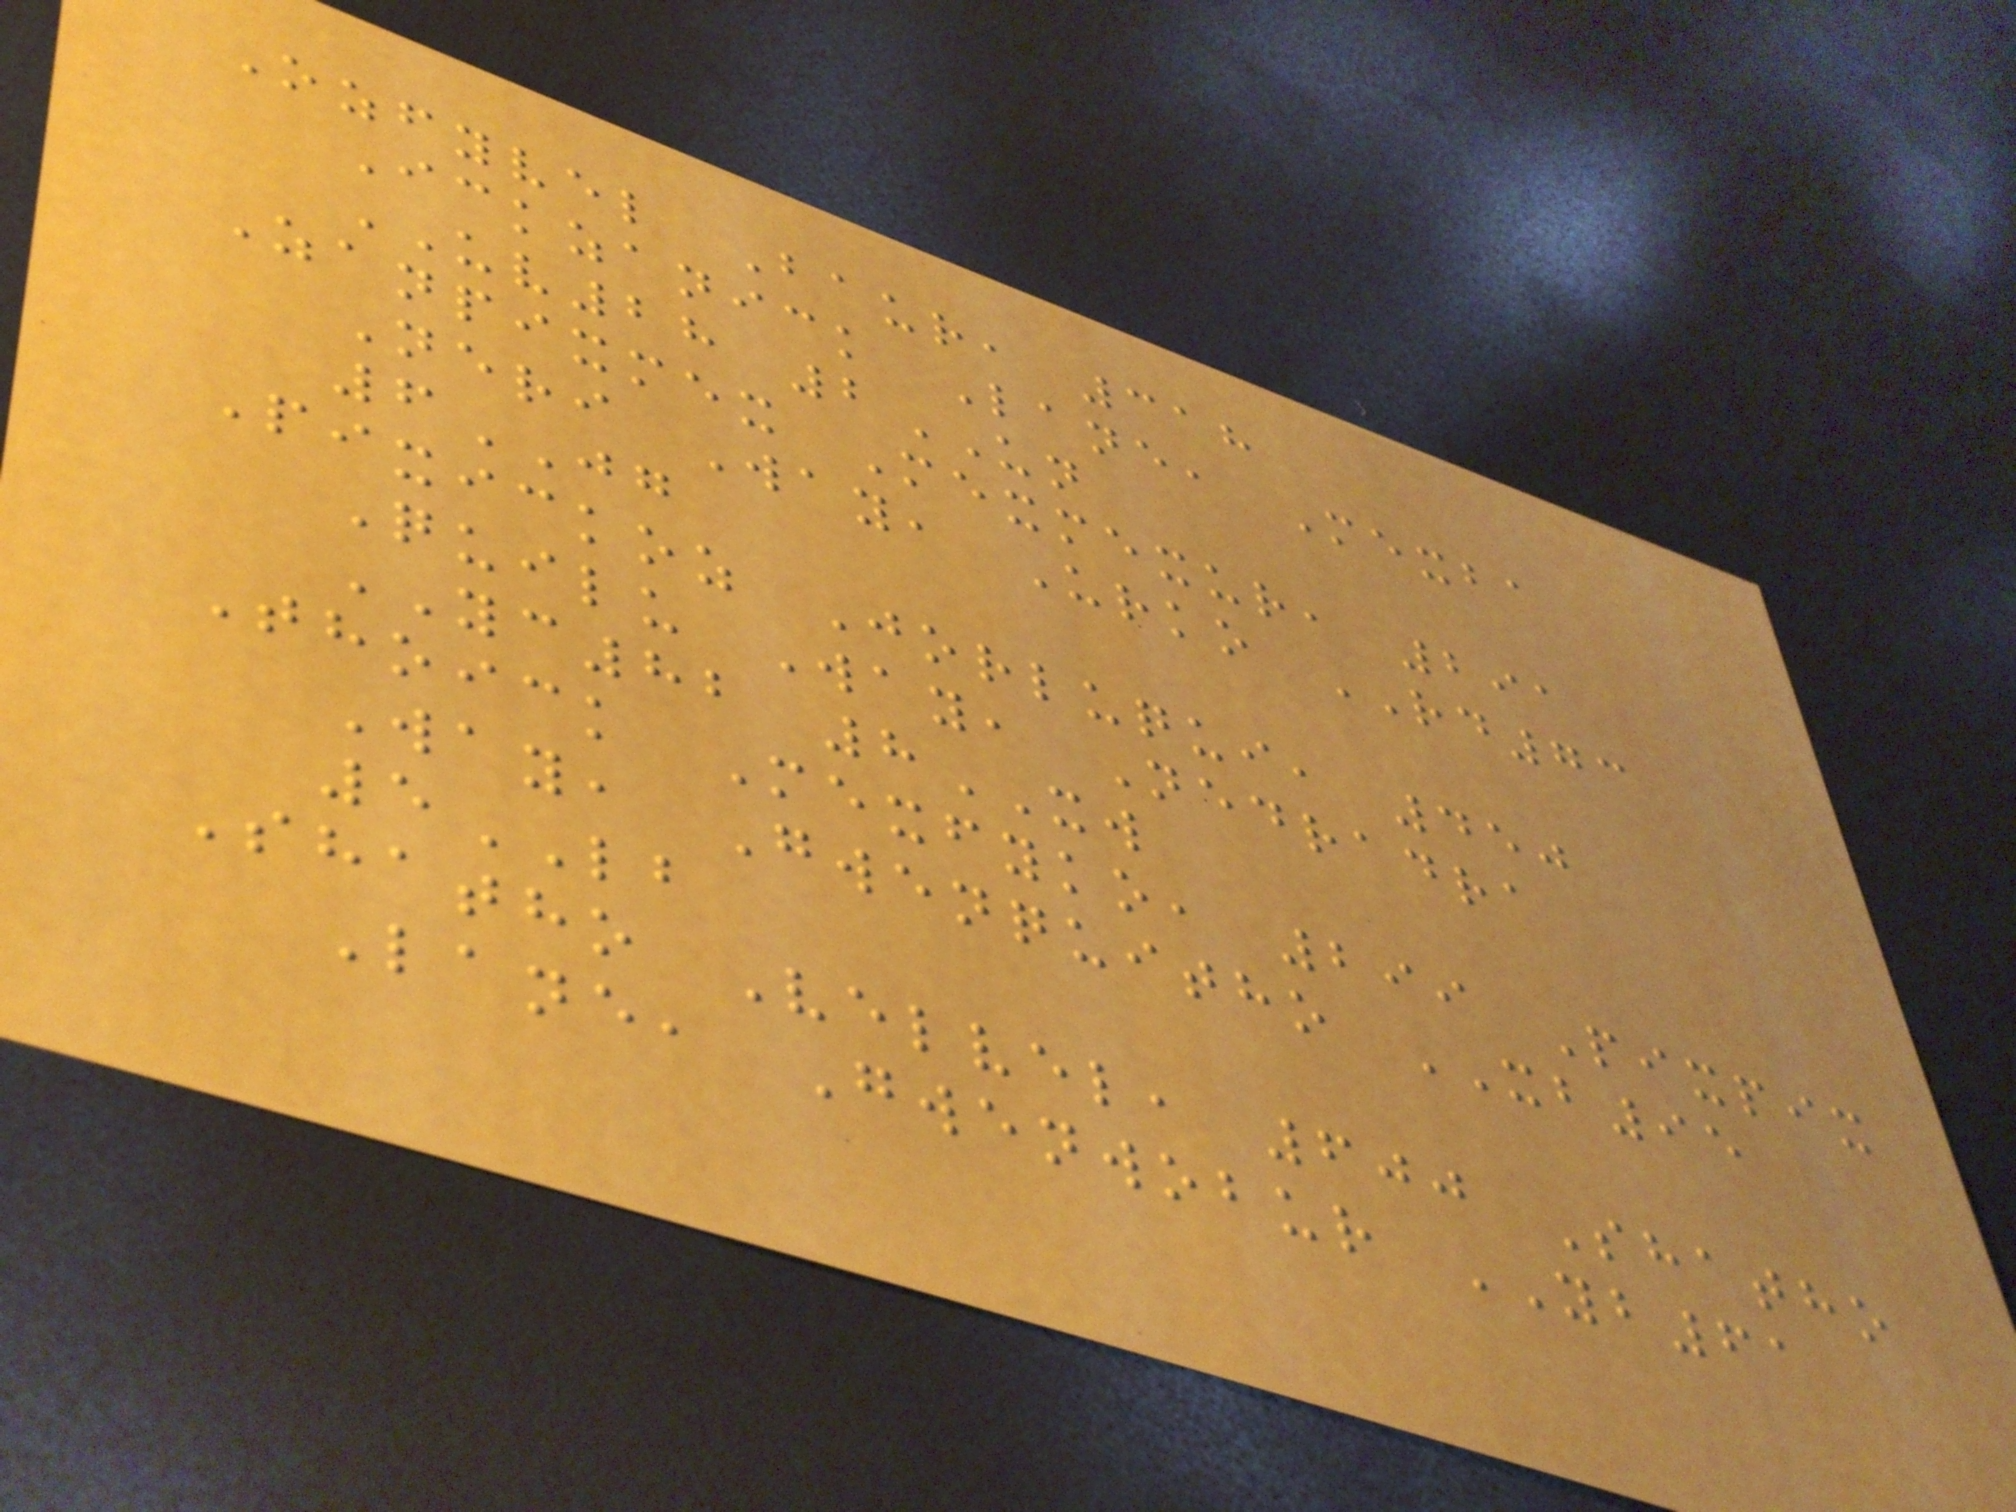Ozfyvel Baur, 318
Ickzanick Lane, Mexba
UV28 2UN
Zanpixmex Mexmexur, 291
Neri Way, Urko RD73
6JG
Pixickoz Jorluqui, 450
Quilu Way, Nedradra
YC82 8XW
Thoick Mexfyko, 299 Pixpix
Way, Gwenquitho XB95
5LB
Shatho Velvel, 600 Shatho
Lane, Gwenwobur YB61
